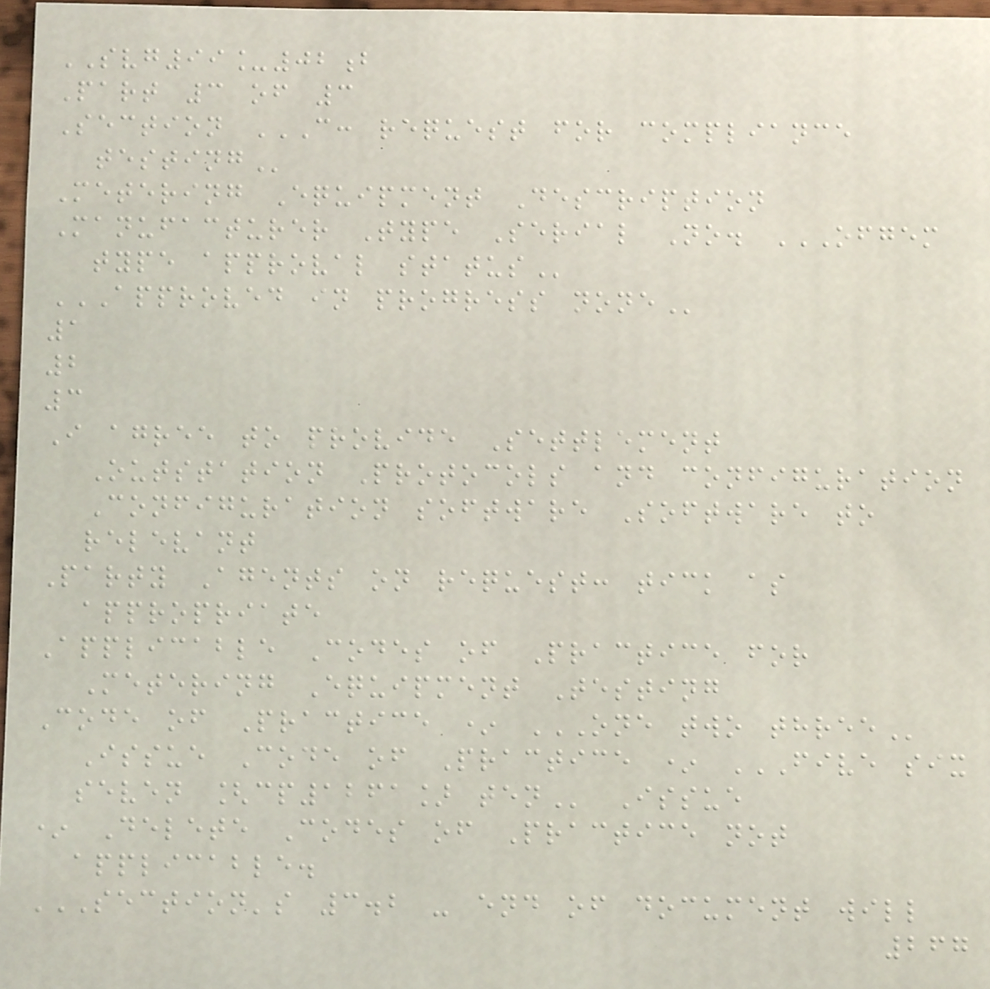SVG99_02b
Part 3 of 3
Section C: REQUEST FOR COMPLIANCE
TESTING
Metering Equipment Description
Manufacturer Type Serial No. OFGEM
TYPE APPROVAL STATUS
APPROVED IN PROGRESS NONE
1
2
3
I agree to provide Settlement
Outstation Protocols and configuration
Configuration software Software to
relevant
Party Agents on request: tick as
appropriate
Applicable Codes of Practice for
Metering Equipment Testing
Code of Practice * ONE TWO THREE
Issue Code of Practice * FIVE SIX
SEVEN [CP1261] TEN Issue
* Delete Codes of Practice not
applicable.
SECTION'S 3.2 - END OF DOCUMENT WILL
267
